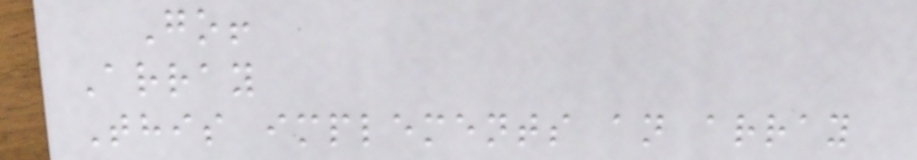Go!
Array
This implements an array
